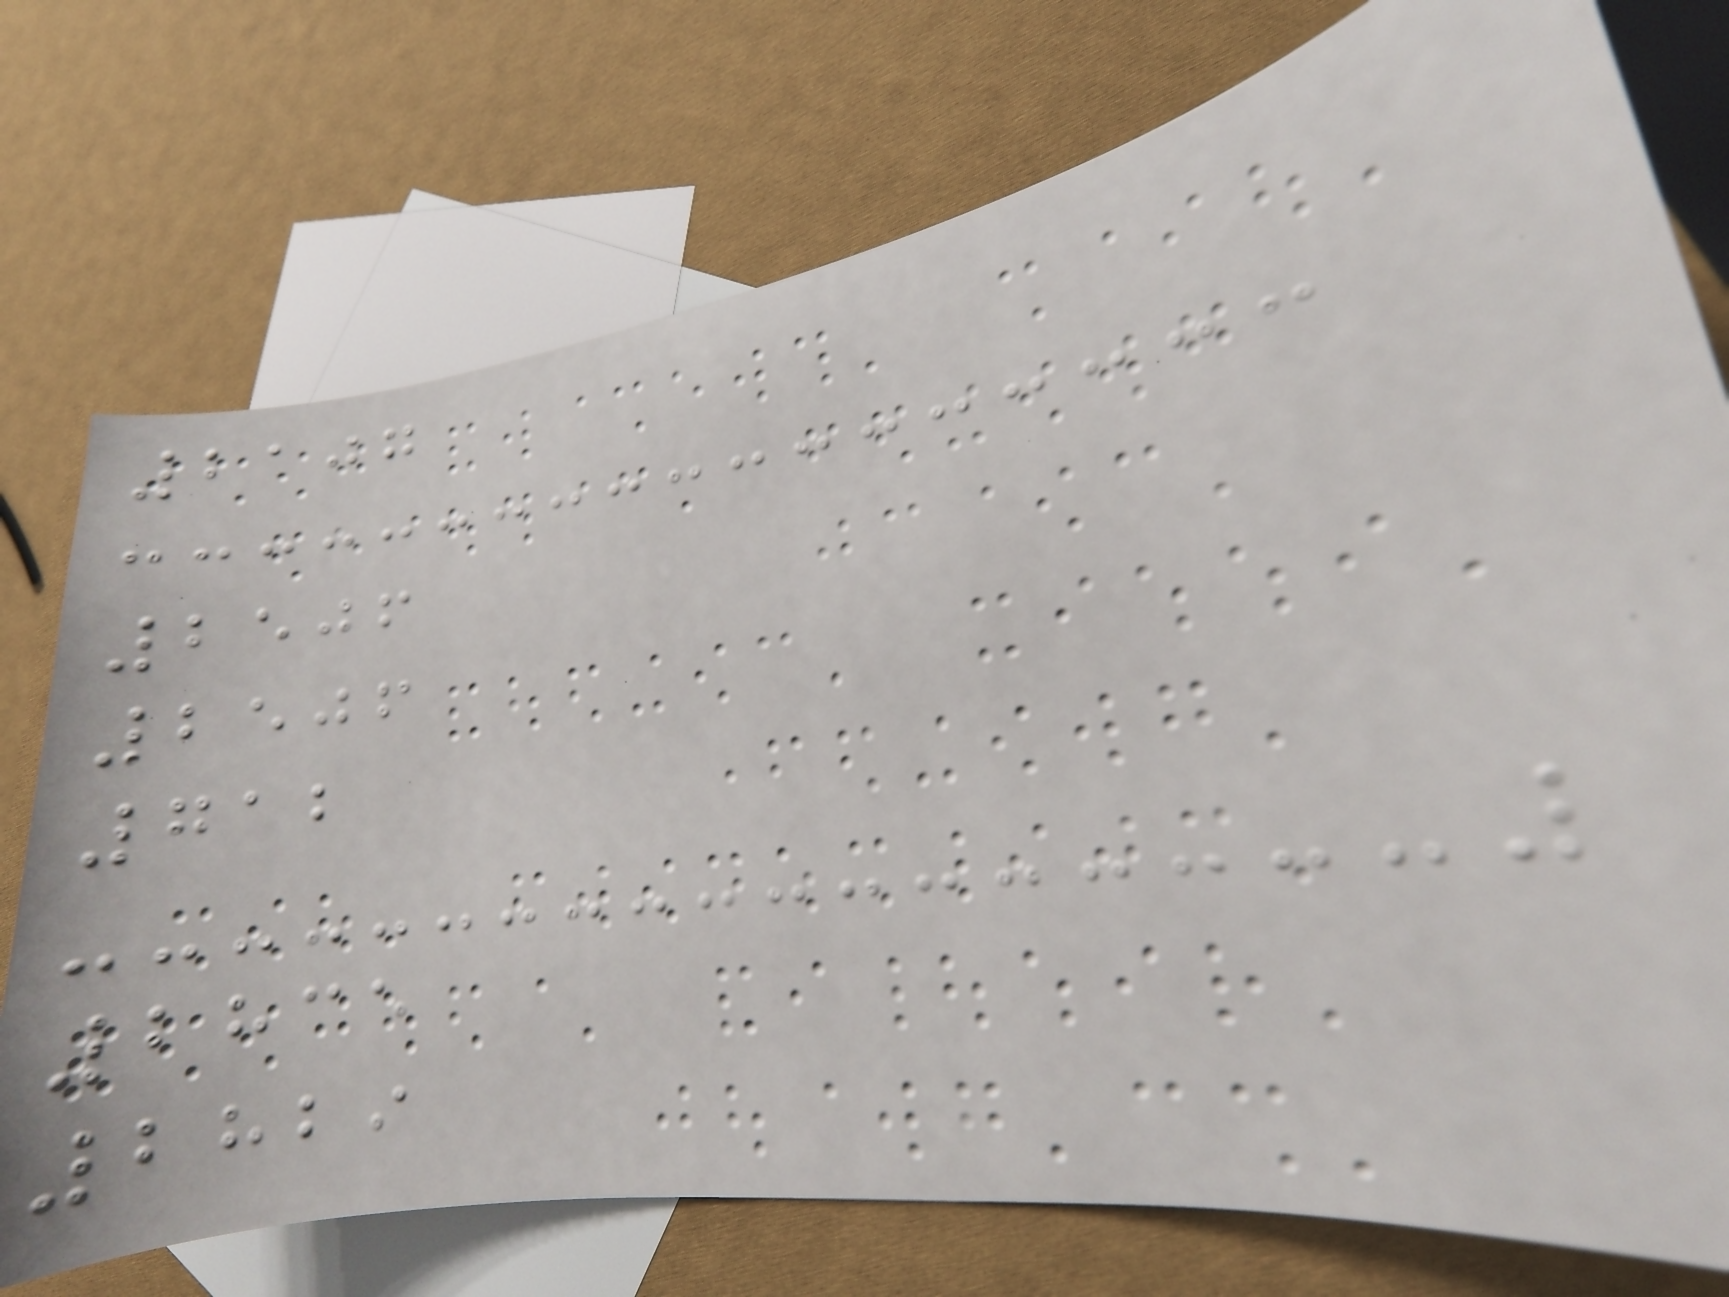2107
2506
2506
712
2835
2829
